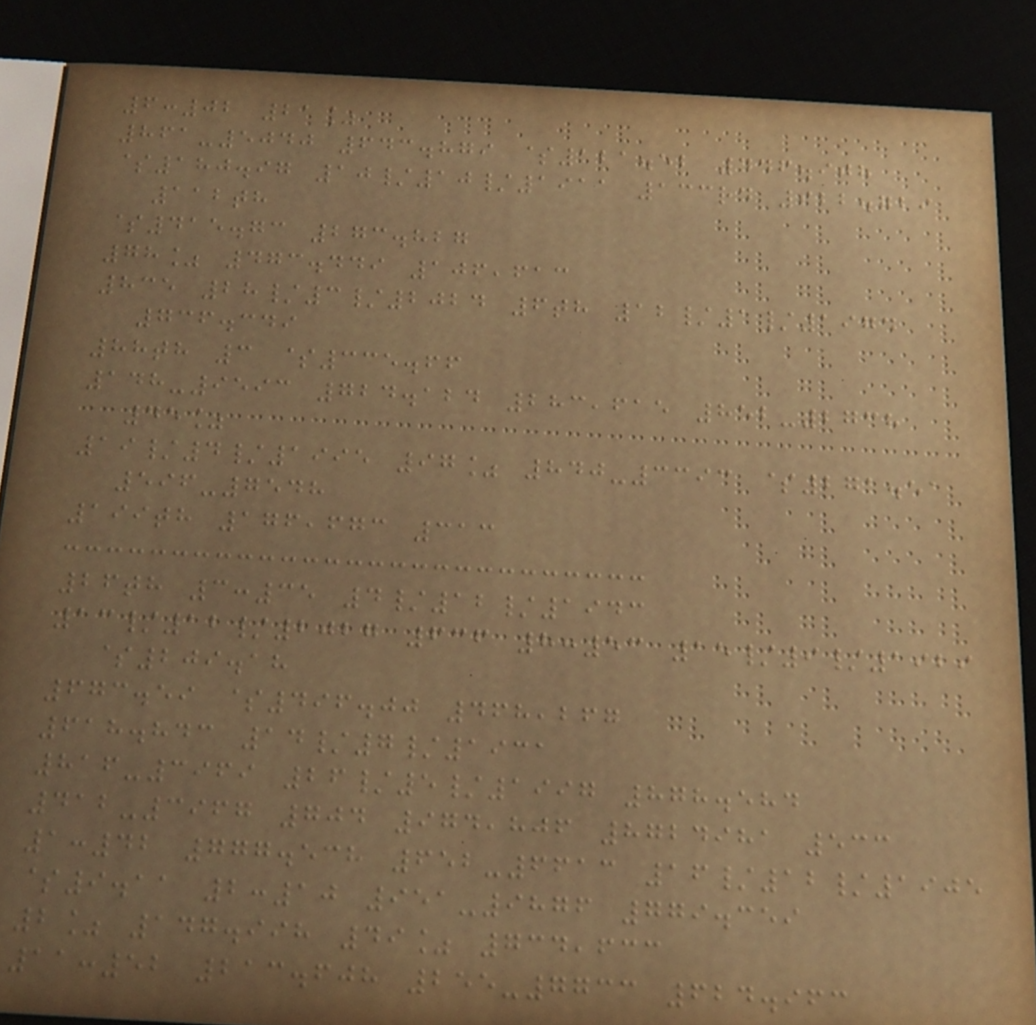6:02 21%
861-5040 643.879 $121.52 446.908
$180.97 10/10/1911 133rd 922.729
112th
$415.73 273.827
78% 473.449 106,613
835 28/3/2024 6th 12/1/1974
736.349
88th 3 $335.66
148-9593 724.124 283,615 852-2738
45%
19/4/1995 97% 840-3393 $271.51
596-7548
199th 176,673 313
26th 3:35 4/12/1943
13/12/2027 636 8:53 15/9/1929
$209.18
673.59 $496.00 468,267
618.843 14/7/1931
816-3969 26/5/1997 878.584
412-3967 704 974,806 8724981 533
1:42 777.538 652-6613 16/12/1905
$9.11 2:10 951-9876 779.359
2% 147.998 49% 734,633
11:52 213.608 255-7733 624.963
